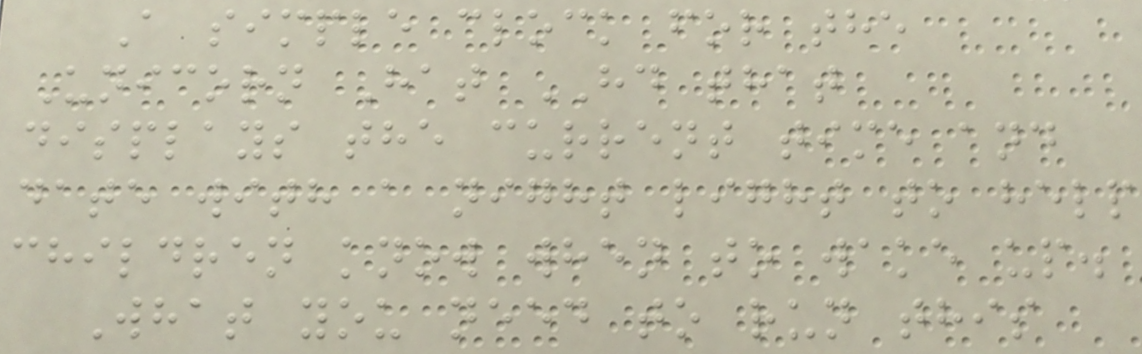A simple clock for the
Unicorn Hat HD that
displays the current time and
date with a night light to help
children know when to wake up.
What you need to run this
